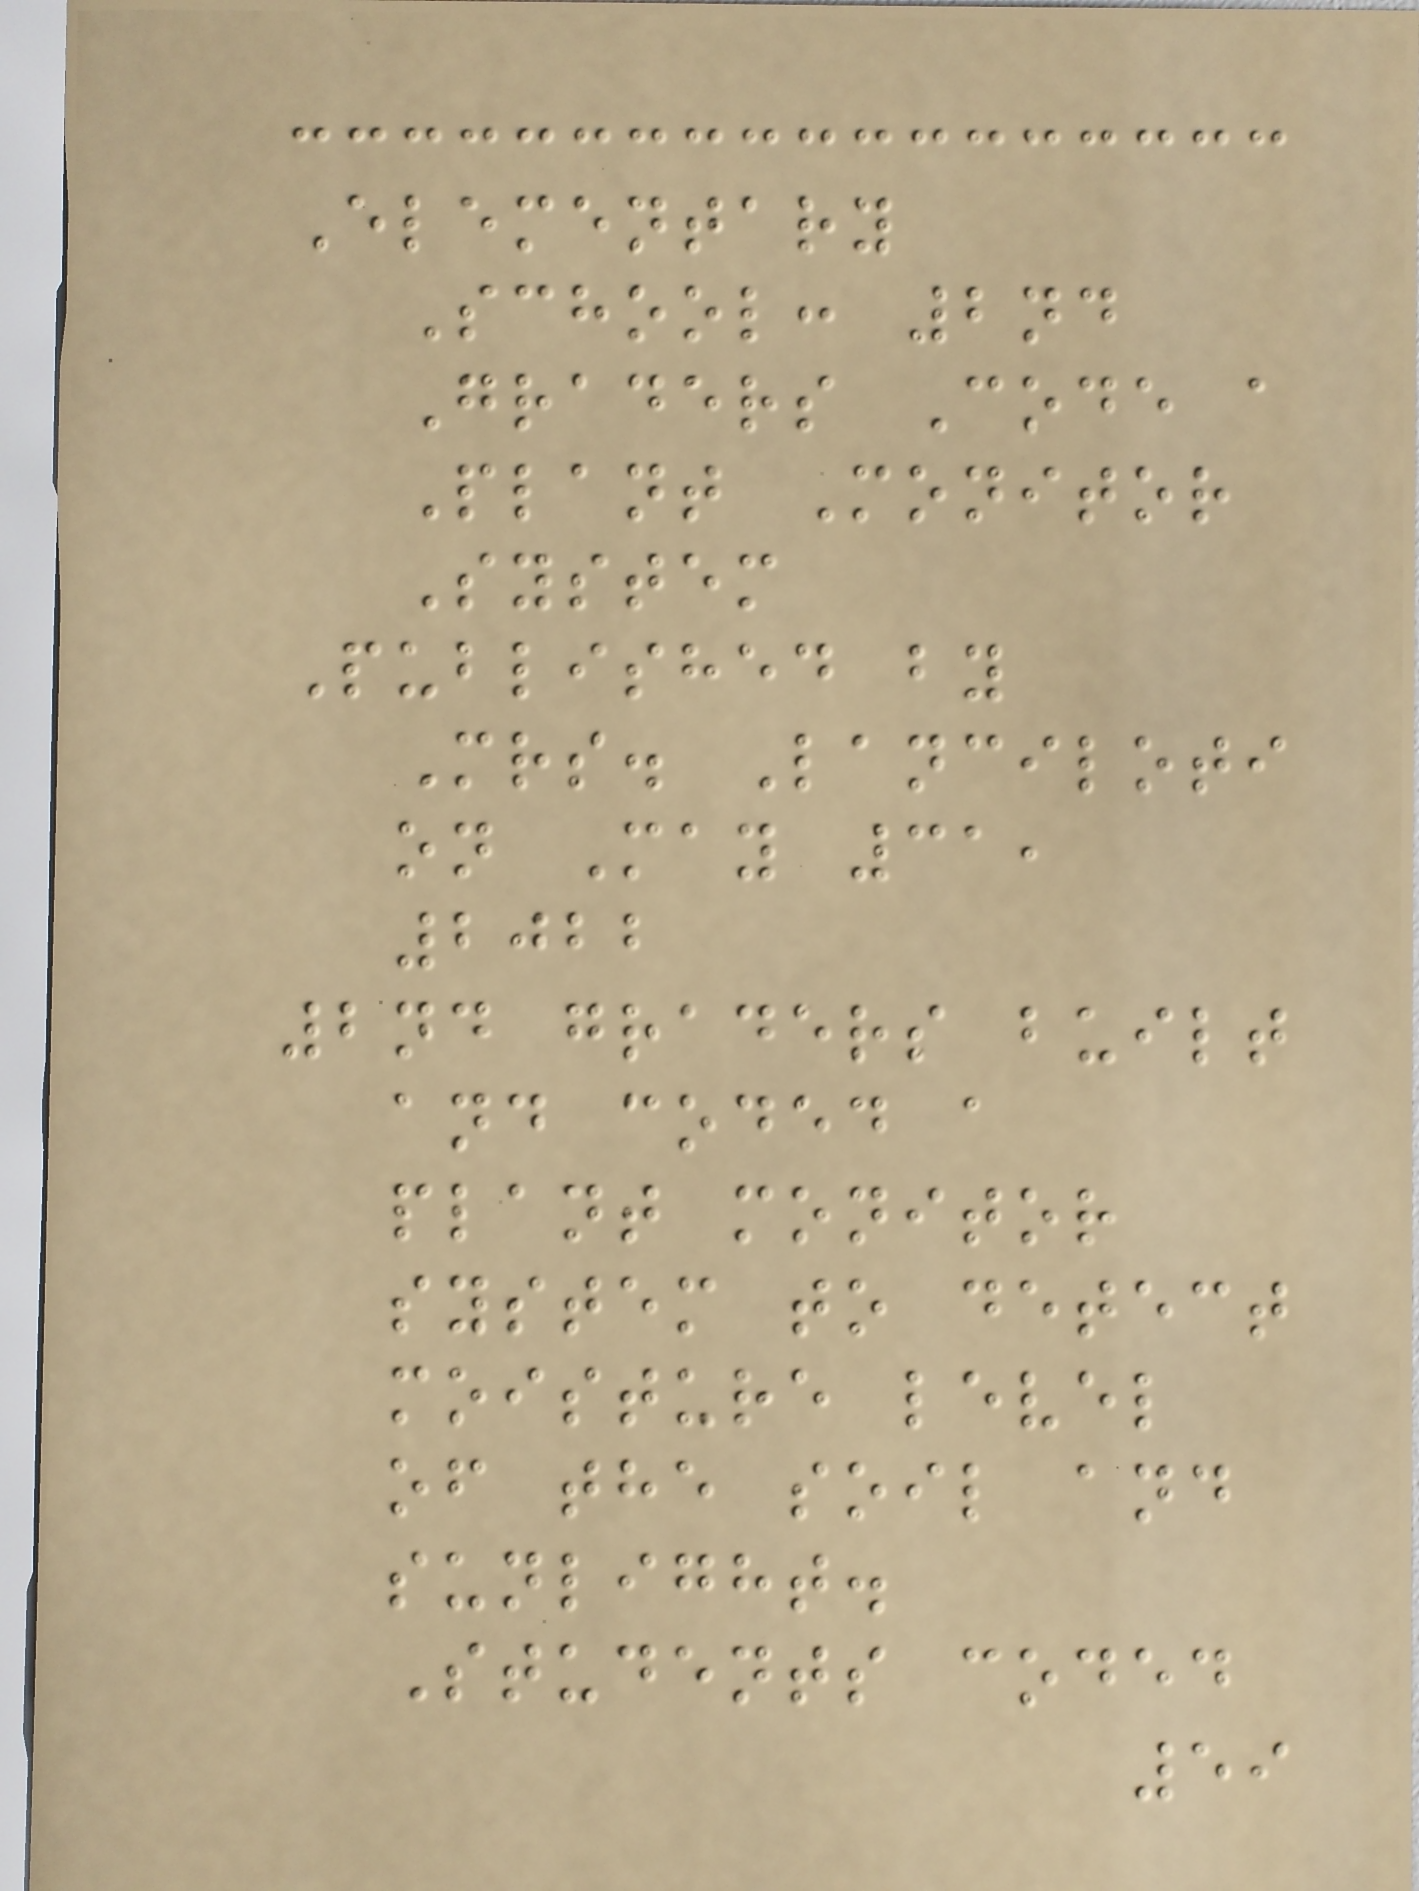Elementary
School: 2nd
Graders Code a
Plant Monitor
System
Published by
Mrs. Lanciloti
on May 31,
2022
2nd graders built
and coded a
plant monitor
system to detect
moisture level
of the soil and
sunlight.
Students coded
59
